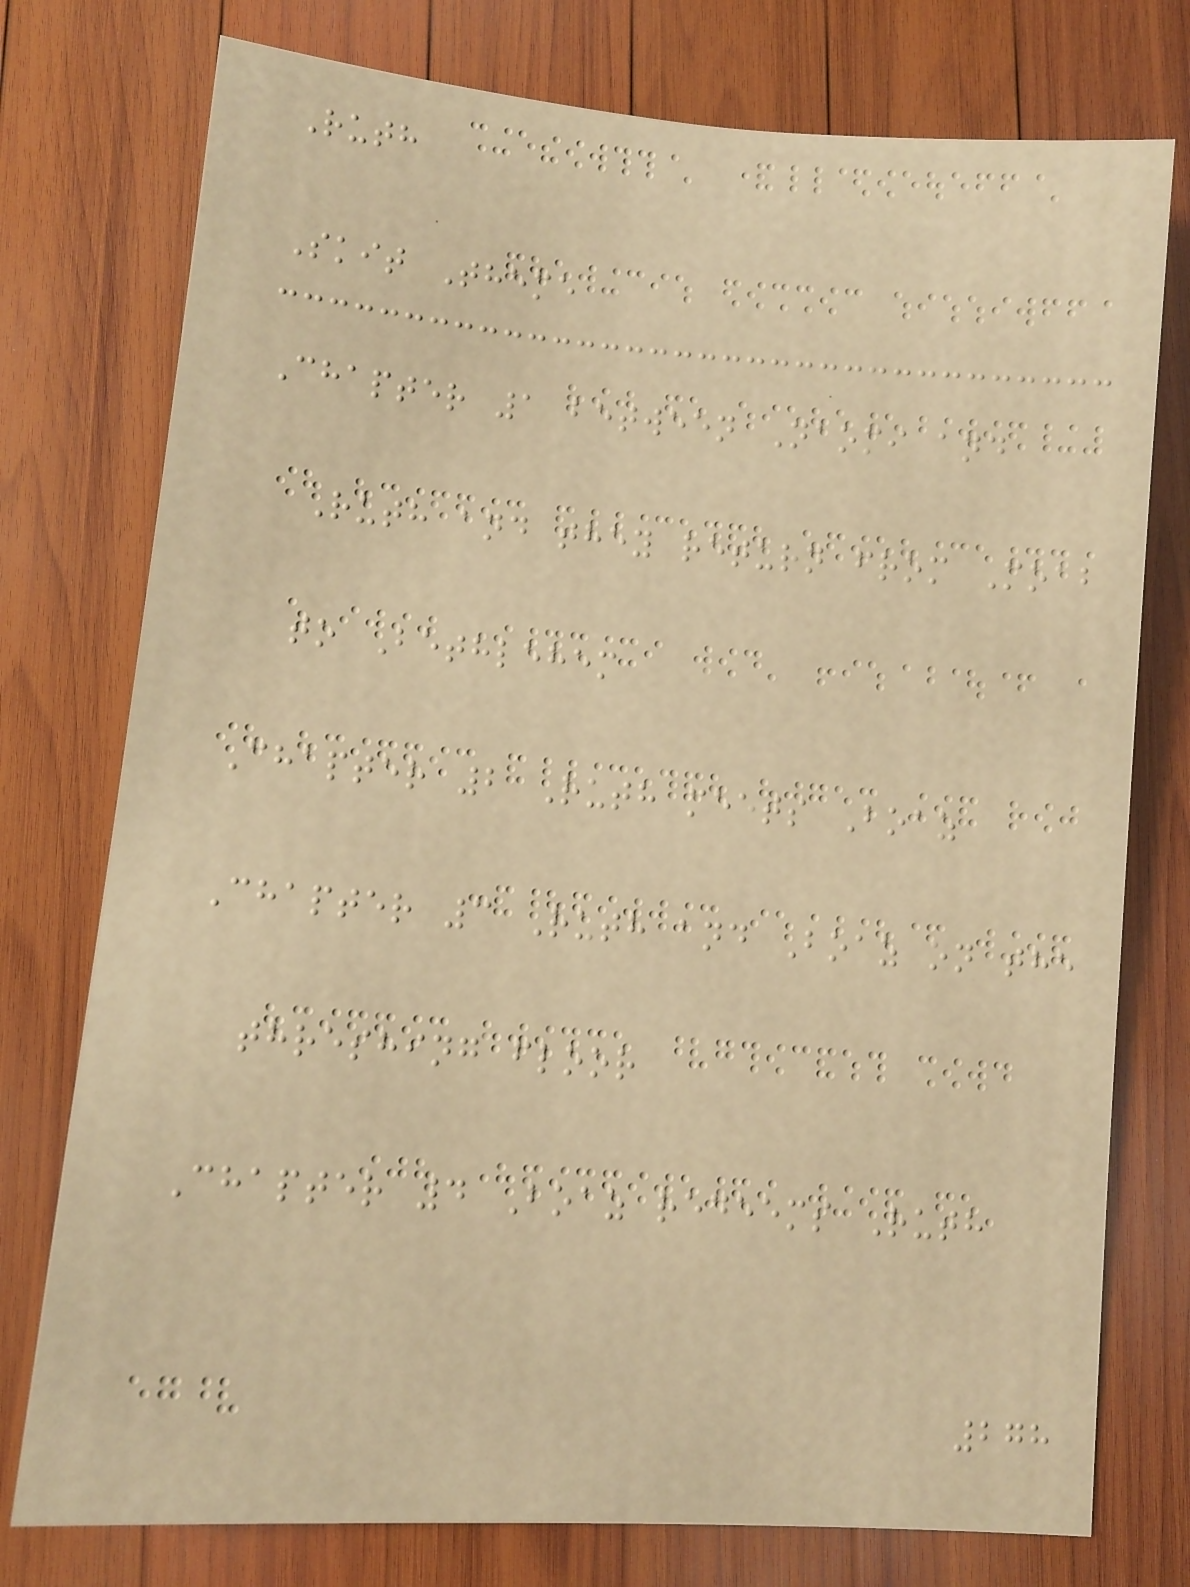Ruth
Skit Theme
Chapter 1 between Naomi and
Ruth and they return from Moab
to Bethlehem
Chapter 2 Ruth meets Boaz
Chapter 3 Ruth and Boaz on the
threshing floor
Chapter 4 Boaz redeems Ruth
278
